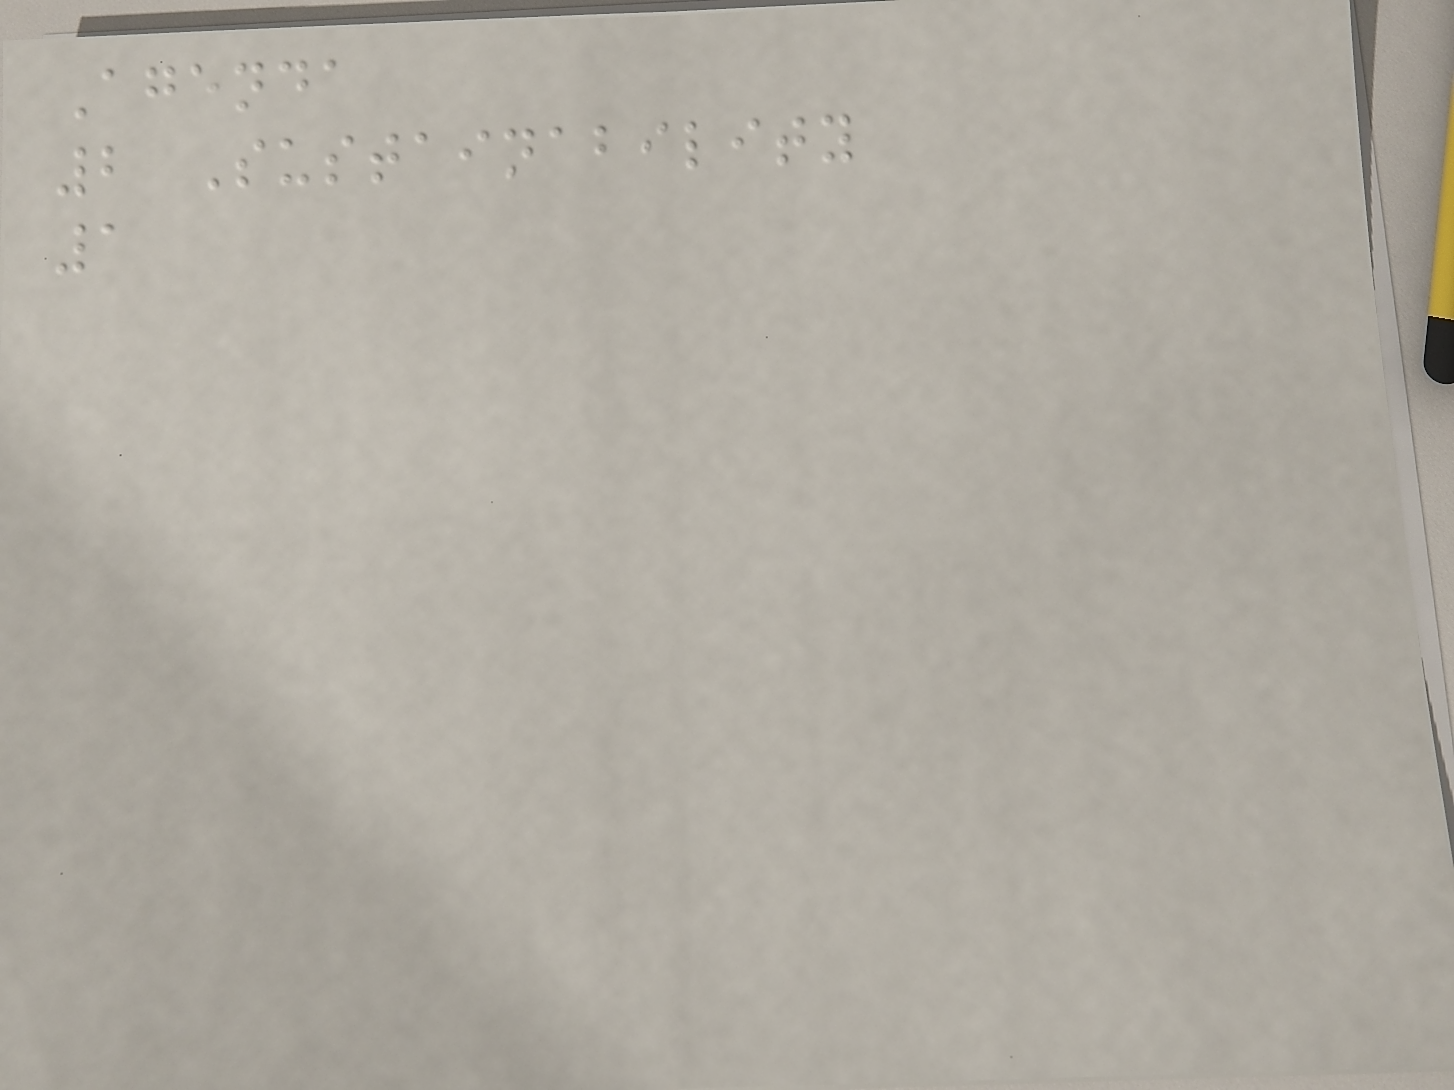Agenda
2 Sustainability
1
